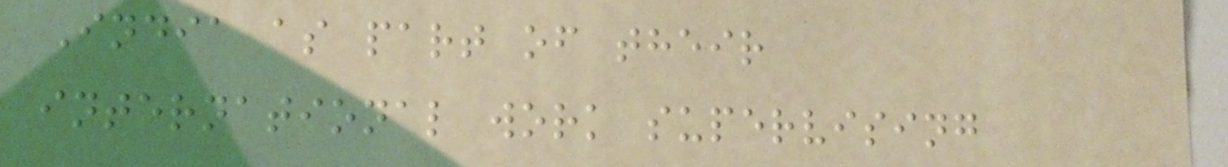India as part of their
international work supervising
